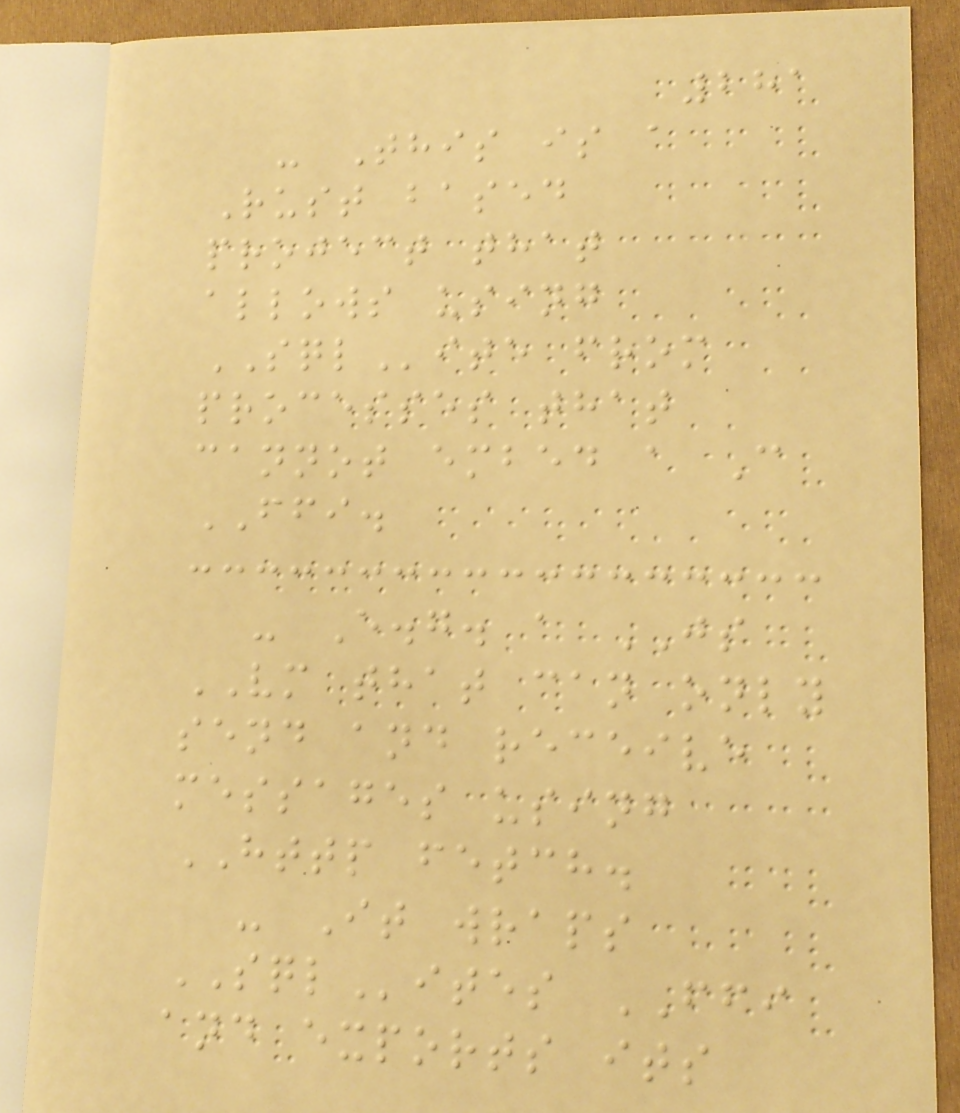281
- This is a
Rust based
project that
allows using
SQLite from
processes that
cannot embed a C
FFI.
- E.g. a JS
VM that can only
send and receive
messages using
HTTP fetch.
- It wraps
SQLites FFI
and exports its
